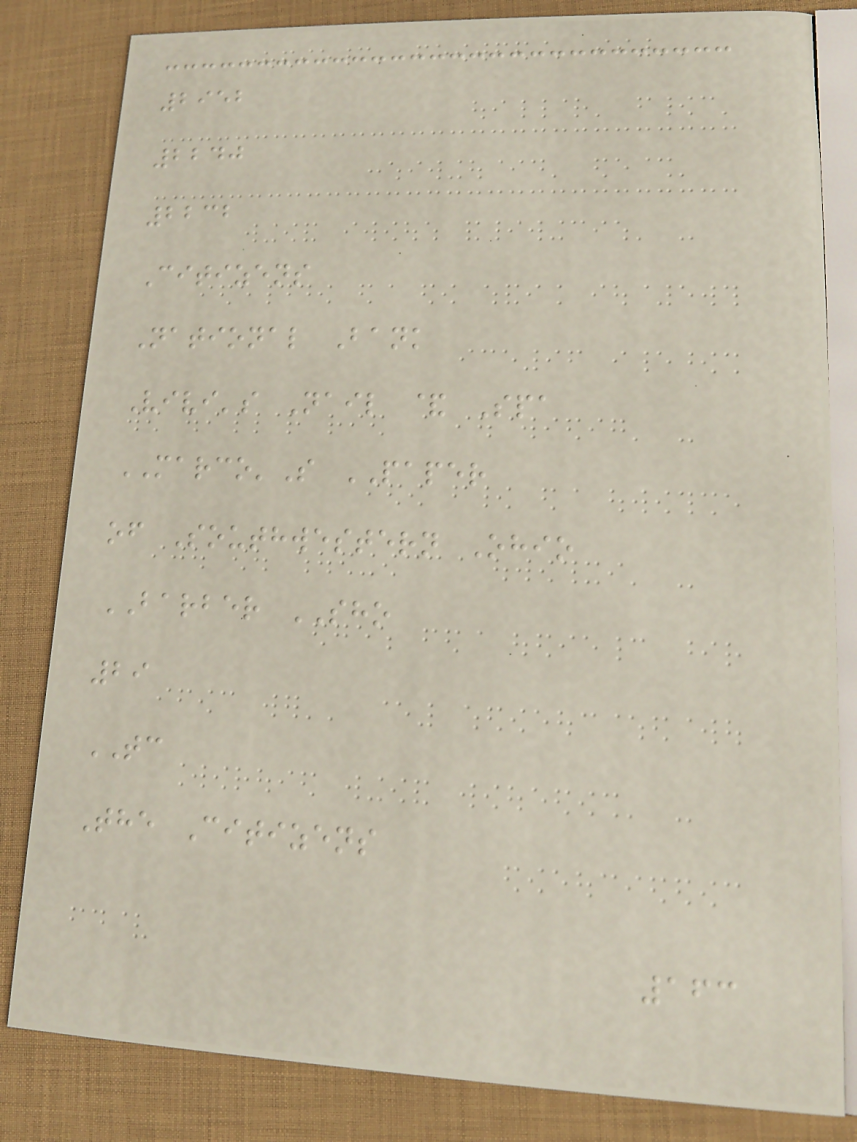2952
2240
2232
Citizens
National Bank
Vivi's Nail & Spa
MARCO'S PAPER
of Southwestern Ohio
BARBER SHO
29
TC
The Citizens
163
